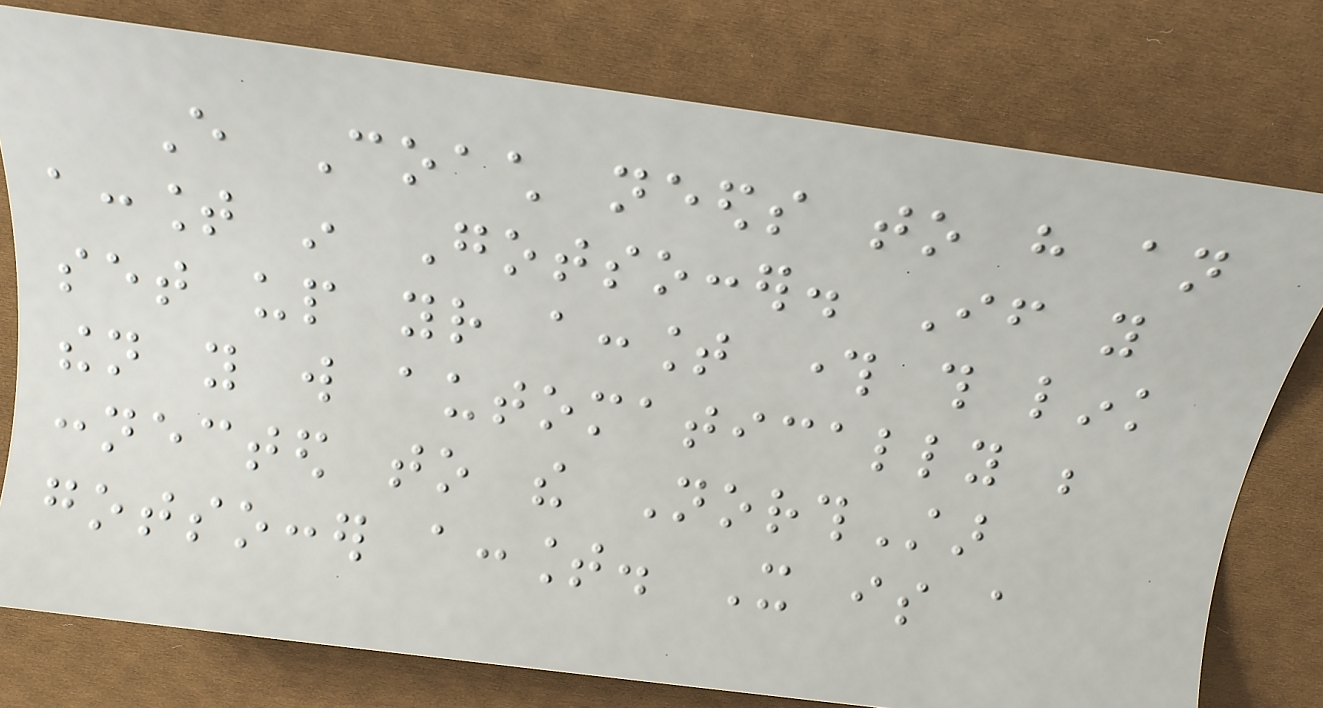Every Coach needs to have an
account in Gotsoccer. If you
set up your account through this link
then you will automatically be
connected to the NorthStar
gotsoccer account. It is a
